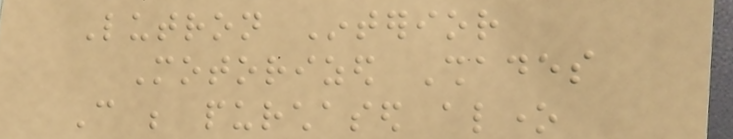Lutron Interior
Motorized Shades
Can be purchased alone
